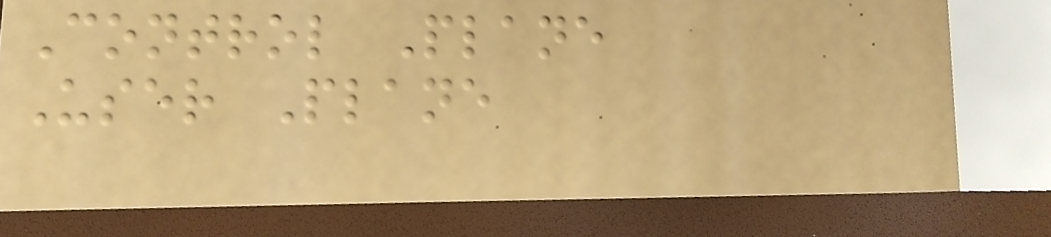Control Plane
User Plane
